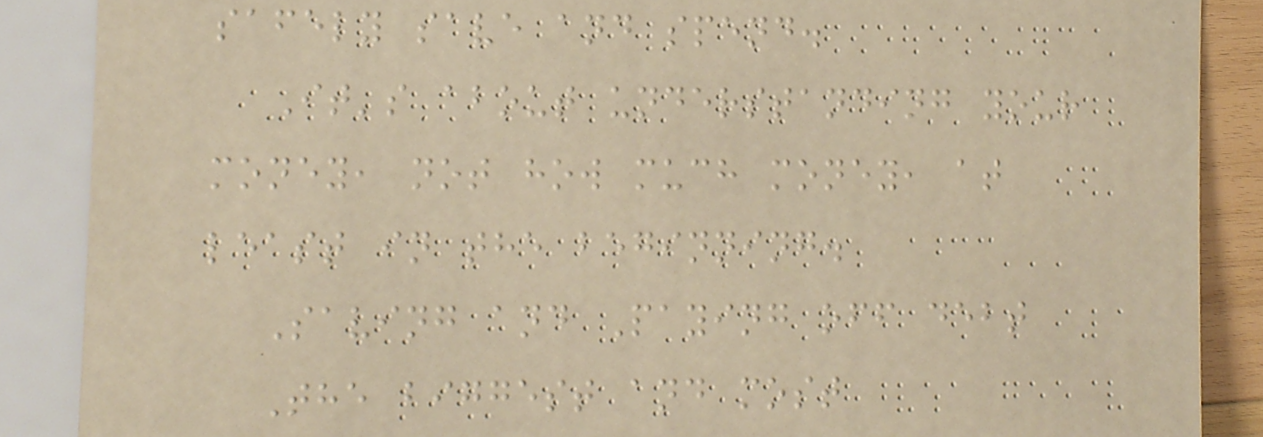safely save and spend.
It's about understanding your
money, not how much money, at
least in the beginning.
Saving and Paying off debt
The biggest and most
